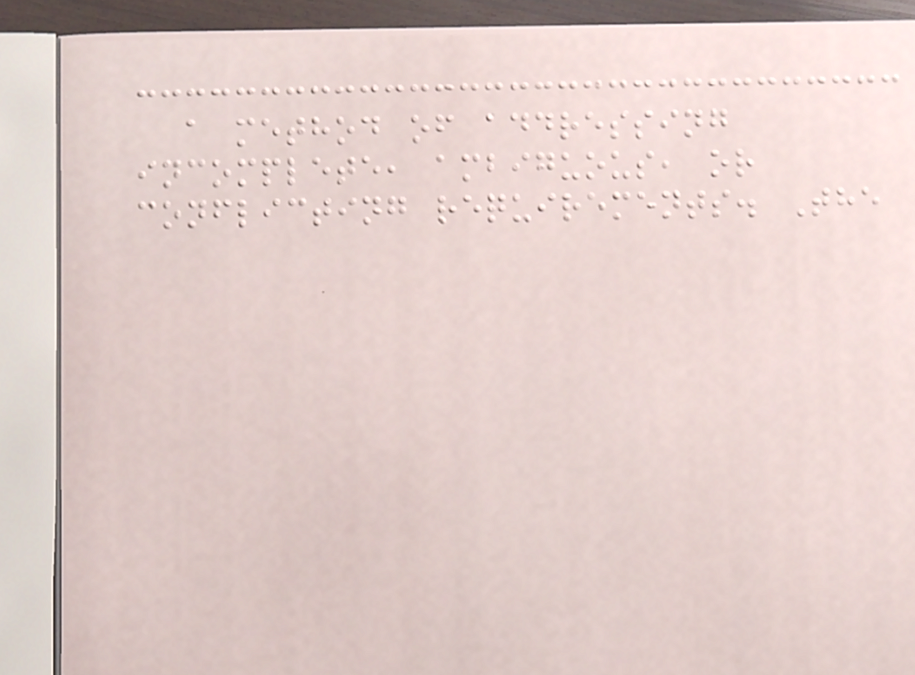a method of addressing
incomplete, ambiguous, or
conflicting requirements. The
